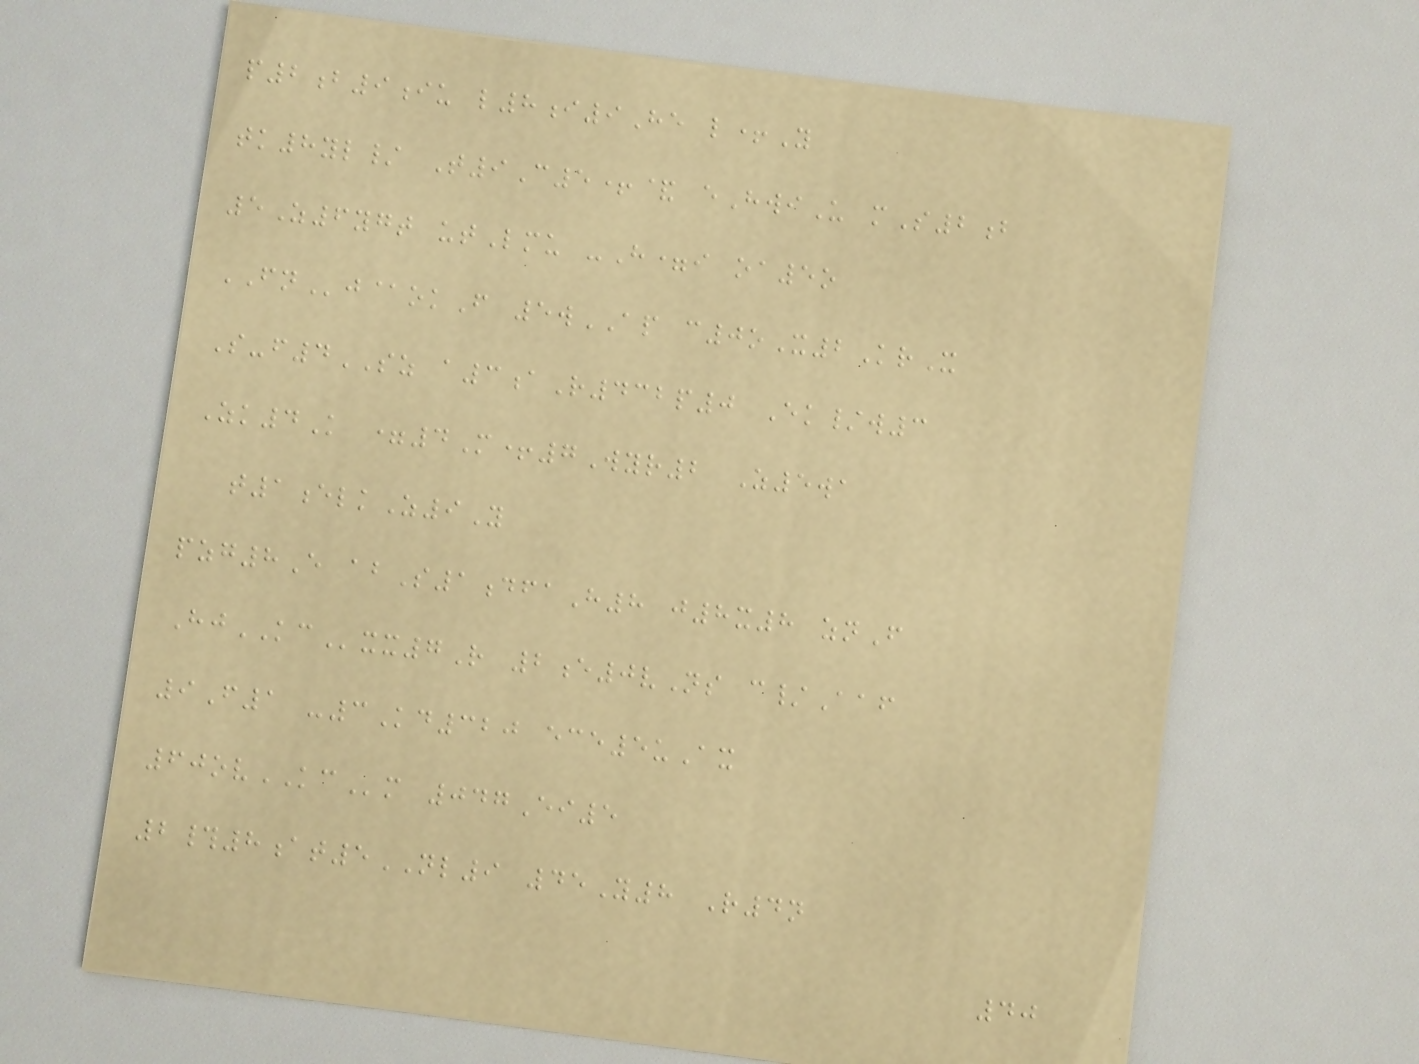p2b9iu l8i9He l+Y
tk8yl/ T9C5+& eHwiU mS2b
5Z6ygt utLmu -H=i oa5o
FNj@okF 5wAP c0oX2KrX
S-f4SZ a3aR432p0 Ek/w3
Zk4K =4M+7Wyr2 Z5wa
t1elkZ9Y
pzg8E abS1dfaH8 j8x8 znF
HjKCxx7R 2e0vNs c/Aaf
9F1 -3Kd320 ece5uAx
60ovKCm 047Ei5
2#8at5NL9 45Y8 R4n
40
